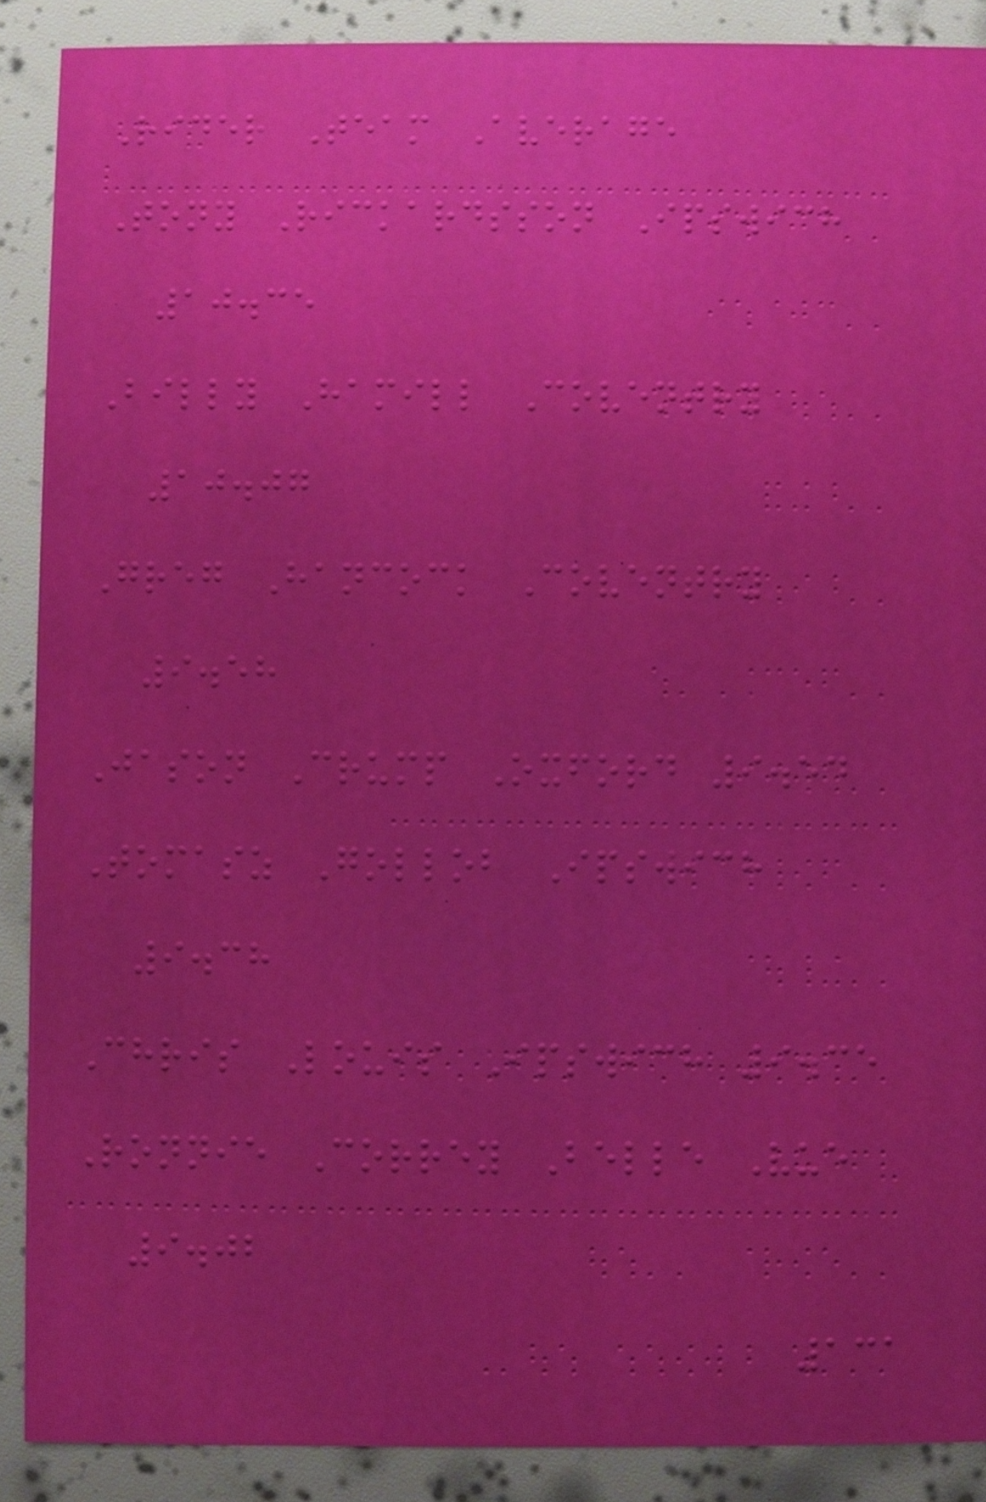Rider Team Average
Tony Rickardsson Ipswich
10.35
Billy Hamill Coventry
10.07
Greg Hancock Coventry
9.58
Jason Crump Oxford 9.54
Tomasz Gollob Ipswich
9.38
Chris Louis Ipswich 9.35
Ronnie Correy Belle Vue
9.02
131
